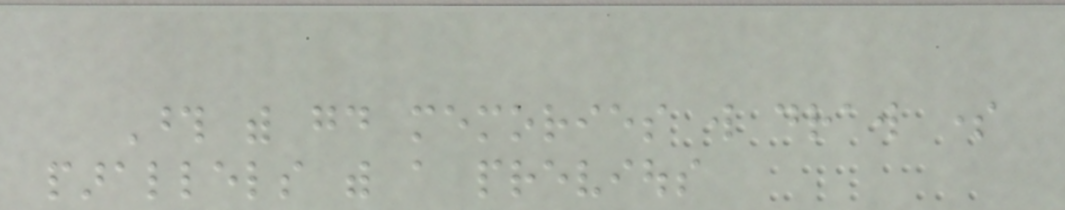Those with good memories will draw some
parallels with a previous
